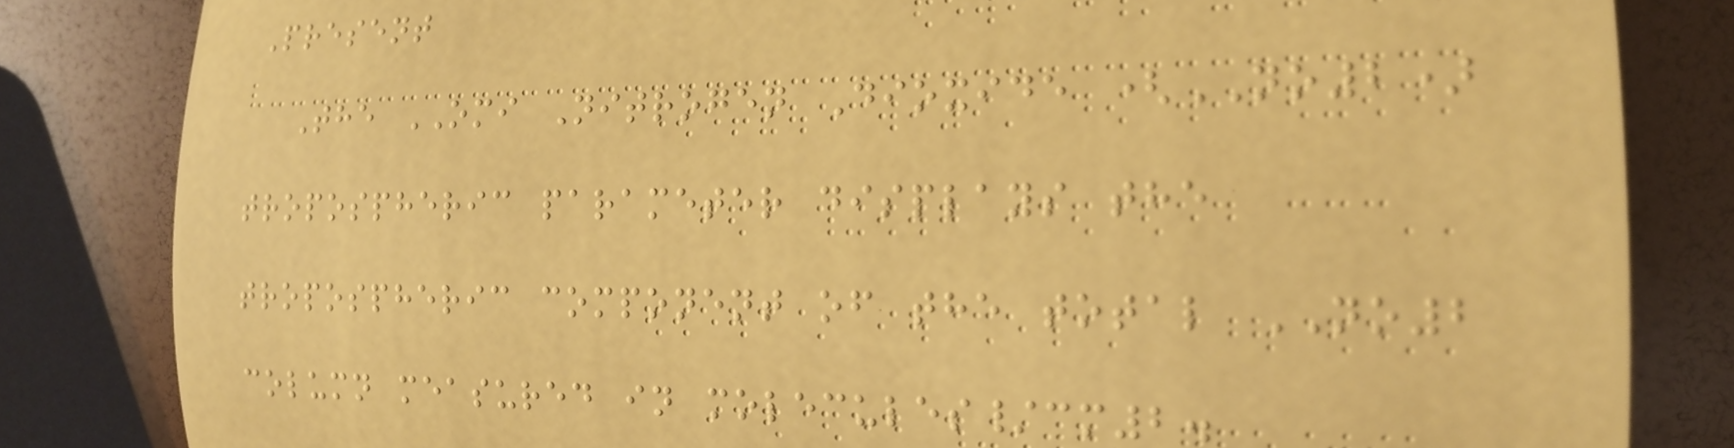Present
The OMI Nitrogen Dioxide (NO2)
tropospheric parameter displays the
tropospheric component of the total NO2
column measured in molecules/cm2.
